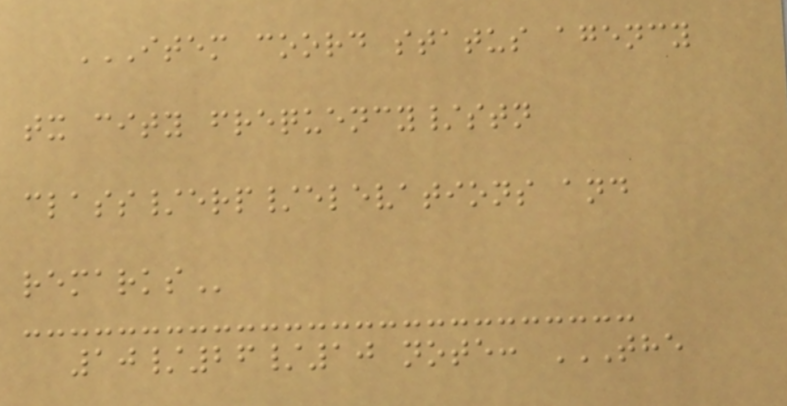ITEM COORD STATUS AGENCY
TX CITY FREQUENCY/STN
CLASS/ERP/ELEVATIONS AND
REMARKS
10/26/10 note: THE
